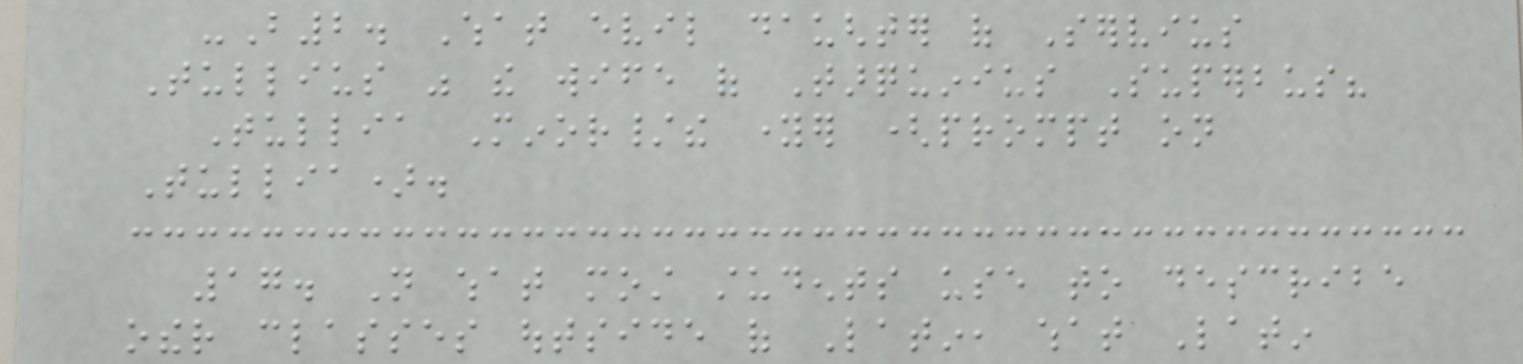-B2. What evil daughter of Servius
Tullius was the wife of Tarquinius Superbus?
Tullia Minor/the younger (prompt on
Tullia).
17. Not what most students use to describe
other classes outside of Latin, what Latin
